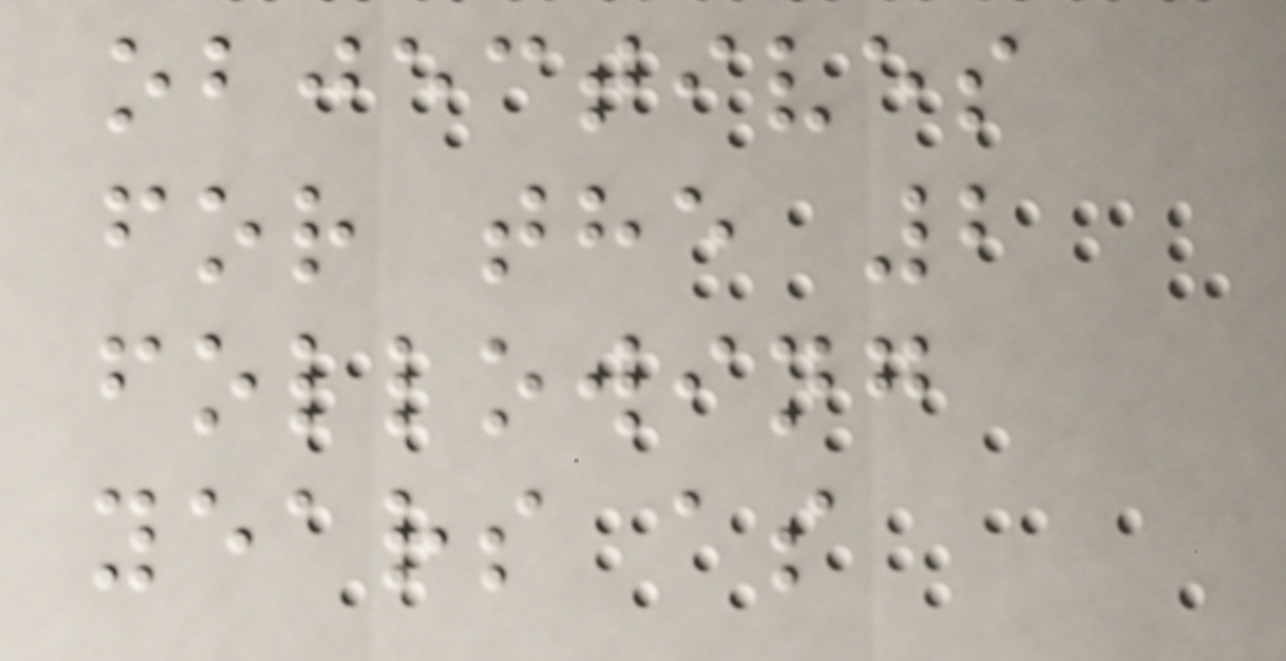objectives
for the 2
following
years as
